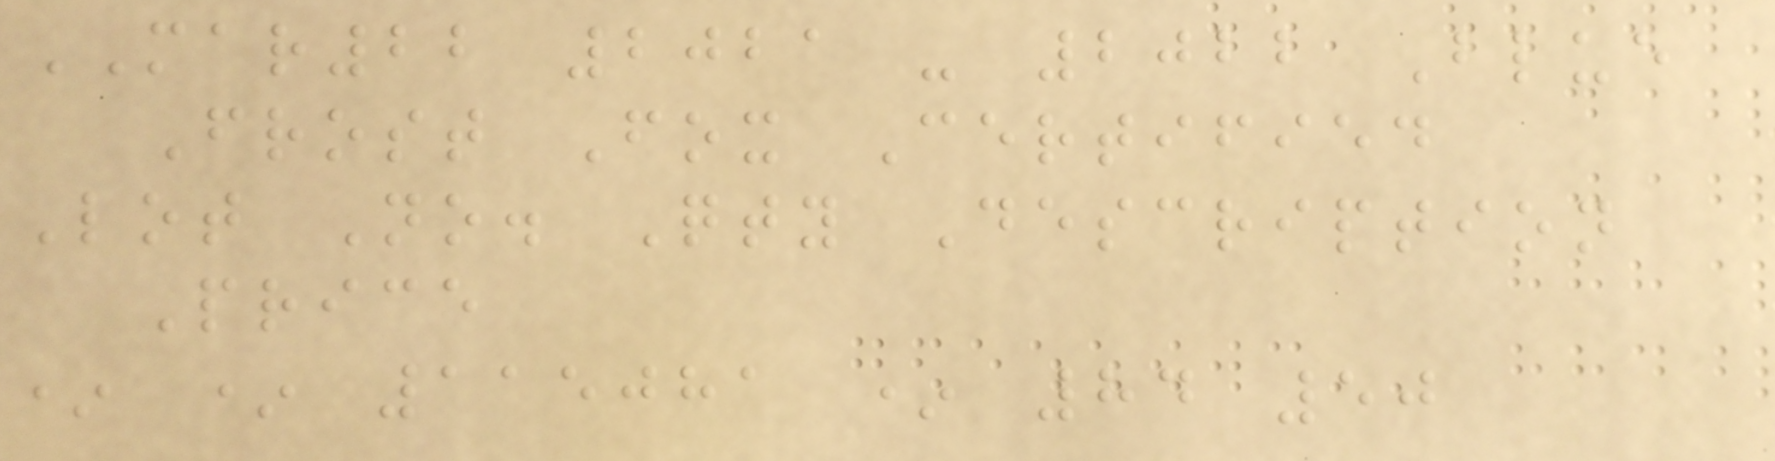MAR22 2021 - 2022 Blue
Frost Fox Certified
Lot No. Qty Description
Price
* * 115081 * 84 50
